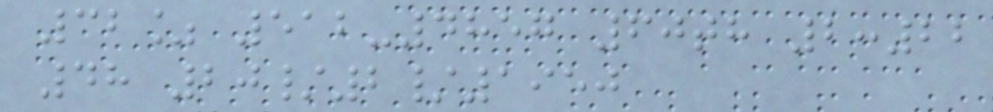32% 512-4857 60th 2:22
48 20/2/1950
